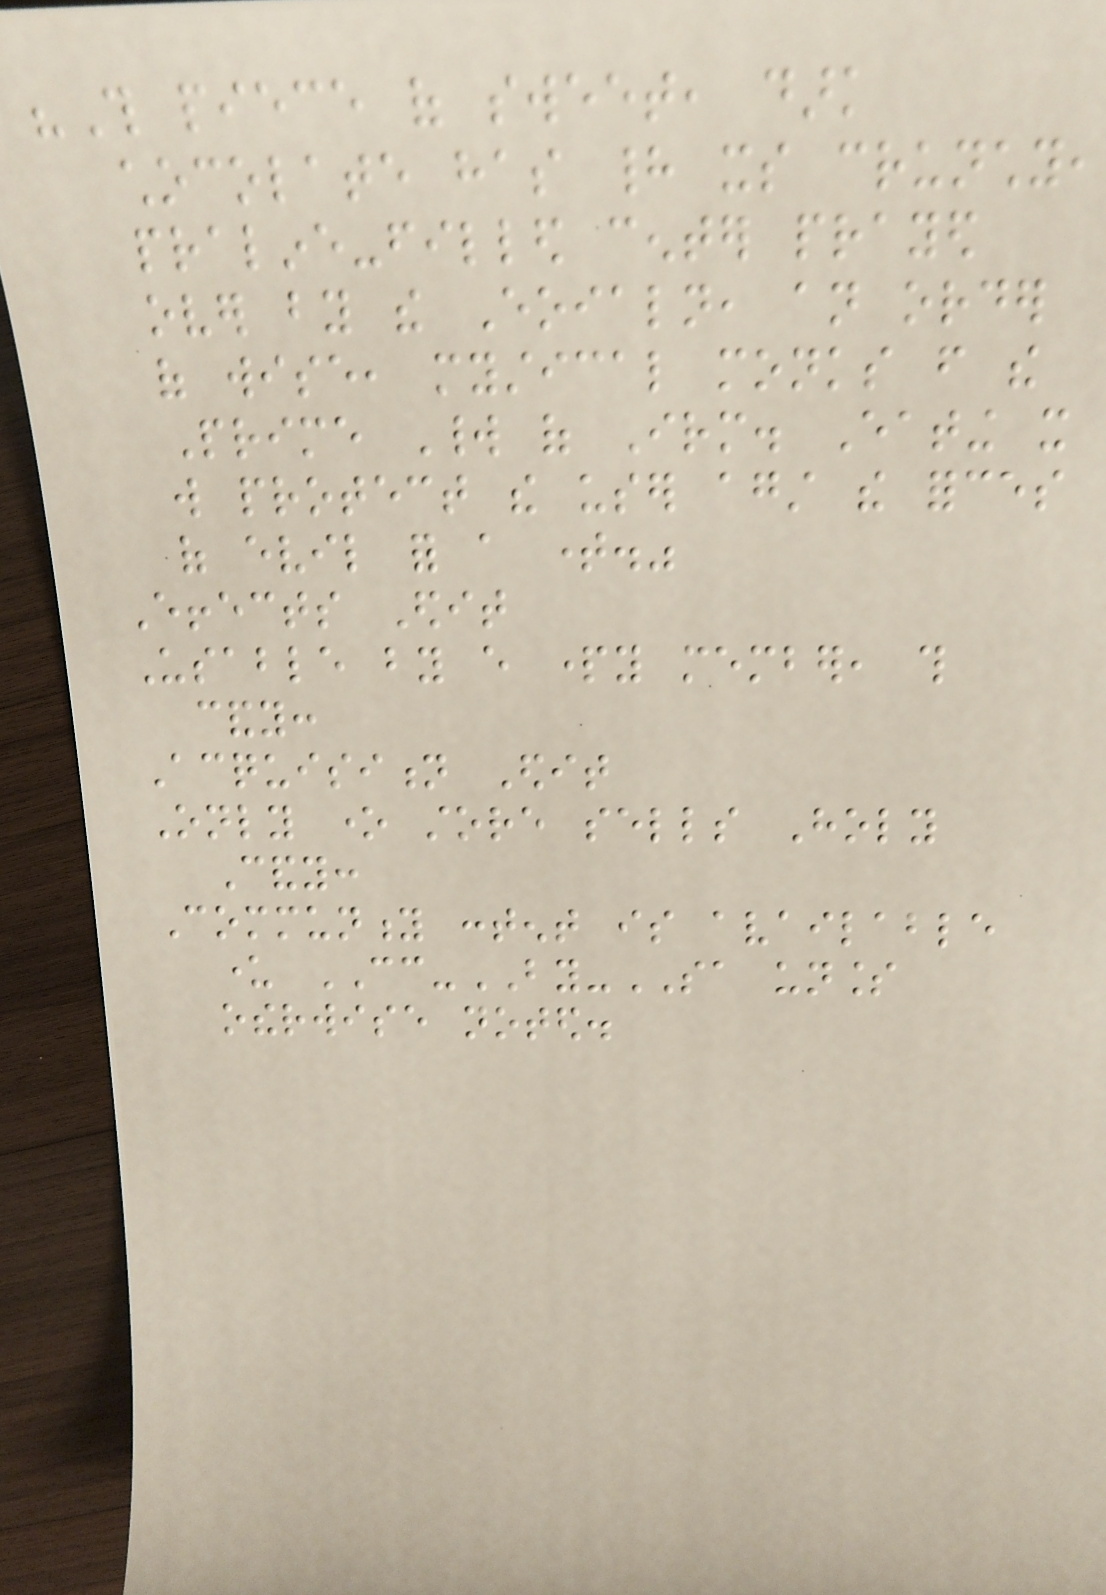"This piece of sweet, dark
chocolate has had its crunchy,
praline-filled center prayed
over by the Eoialn, an order
of wise, mystical monks from the
Prime World of Irm. Eating it
will protect the user against the forces
of evil for a time."
Effects Edit
Usable by every party member, this
candy:
Acquisition Edit
Only one store sells Holy
Candy:
Community content is available
under CC-BY-SA unless
otherwise noted.
